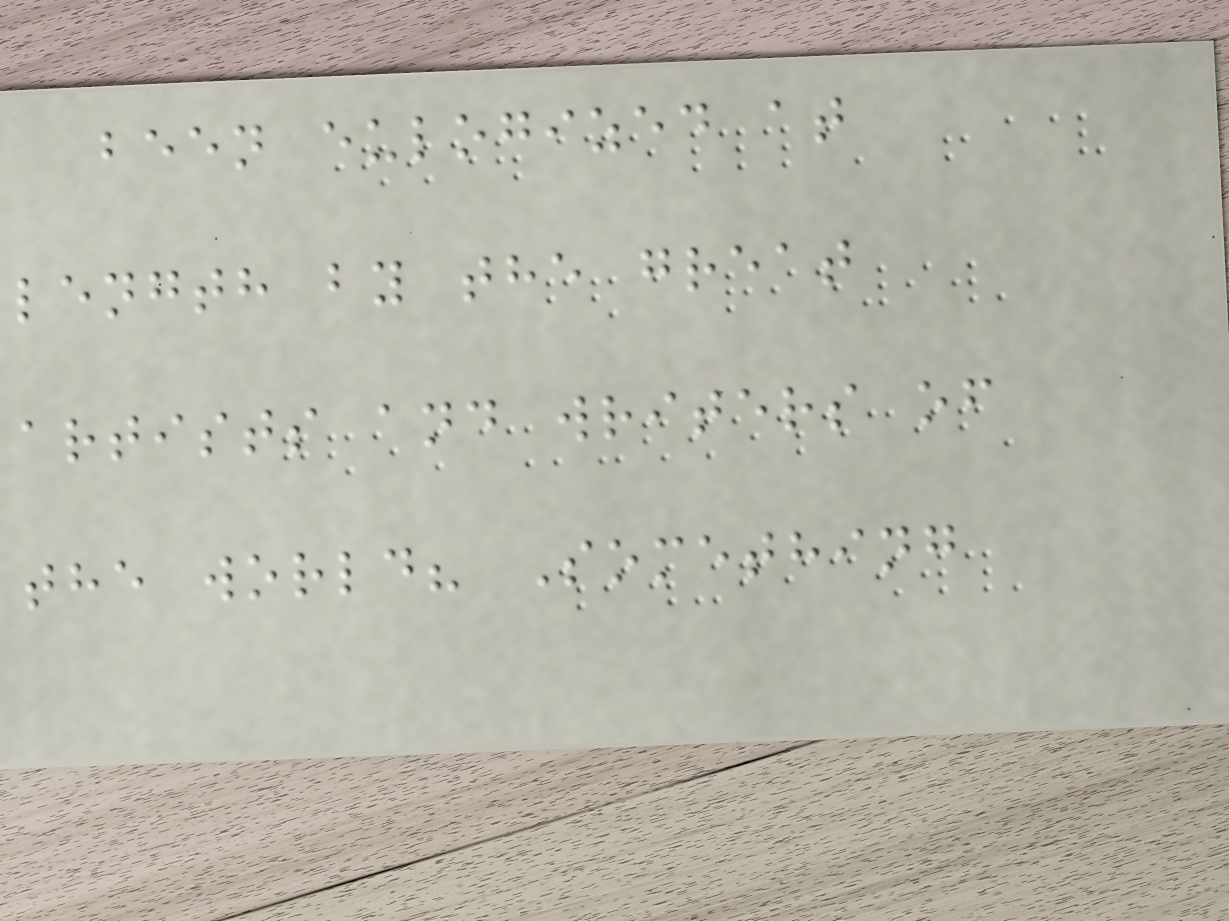been eulogized at
length by the great
artists and writers of
the world? Something
